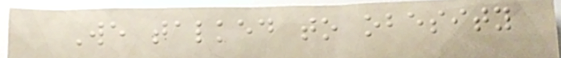We talked to obesity
